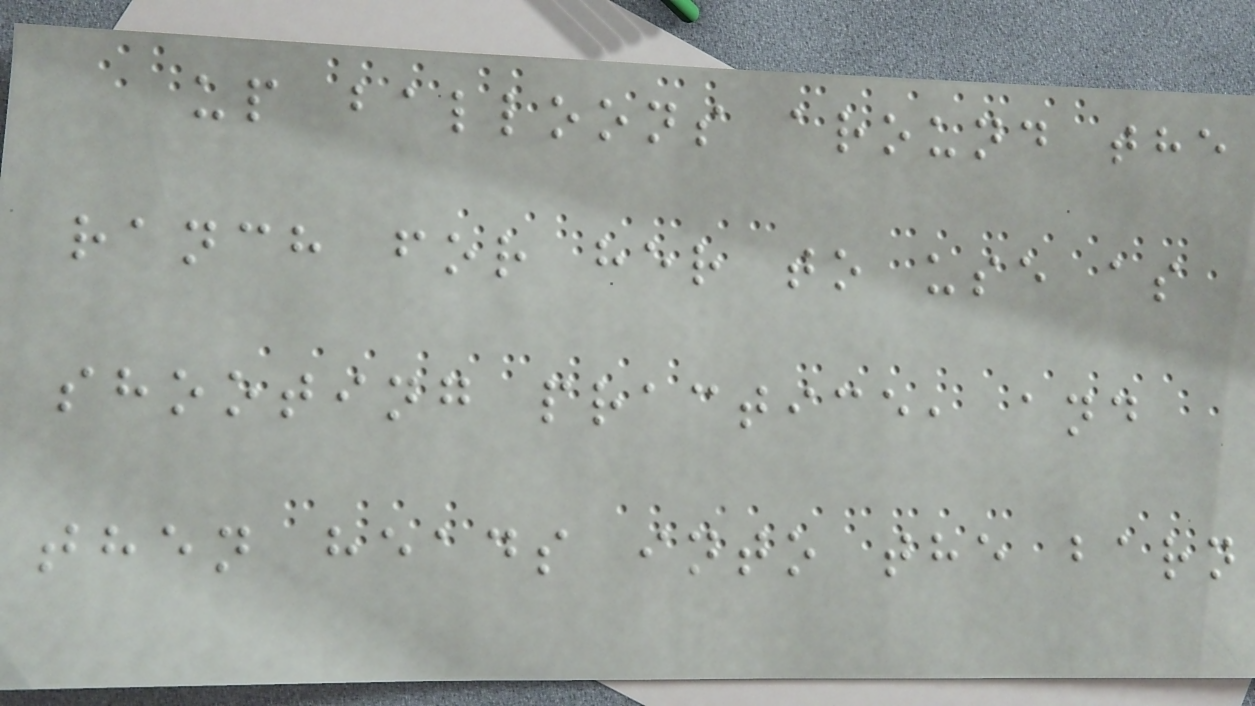up balloons around the
ranch for her to use as
shooting practice, and
then heads into the barn
